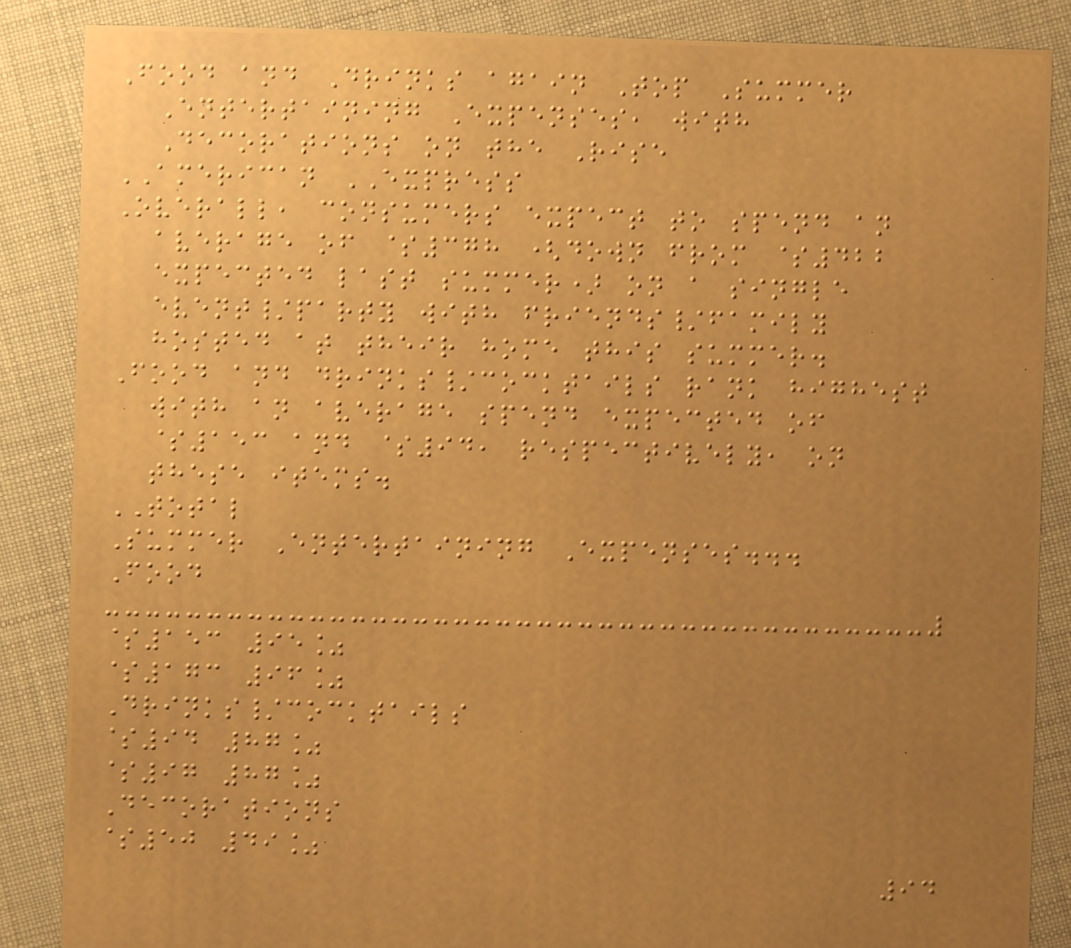Food and Drinks again Top Summer
Entertaining Expenses, with
Decorations on the Rise
AMERICAN EXPRESS
Overall, consumers expect to spend an
average of $378 (down from $422
expected last summer) on a single
event/party with friends/family
hosted at their home this summer.
Food and drinks/cocktails rank highest
with an average spend expected of
$153 and $94, respectively, on
these items.
TOTAL
Summer Entertaining Expenses...
Food
$153 95%
$173 96%
Drinks/cocktails
$94 87%
$97 87%
Decorations
$50 49%
94
